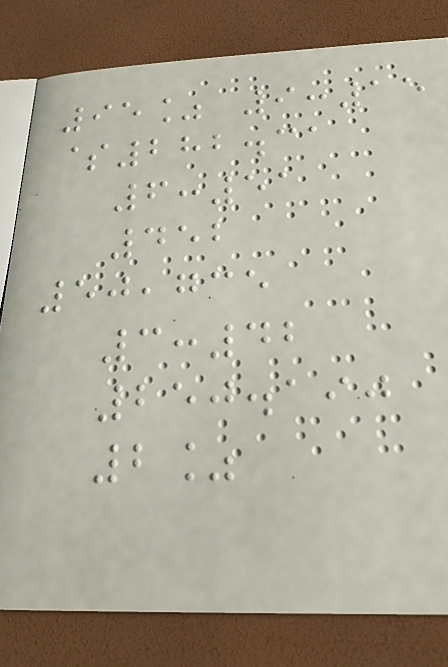95% 9:15
$282.31
6:51
452
50,735
3:42
250.190
2%
